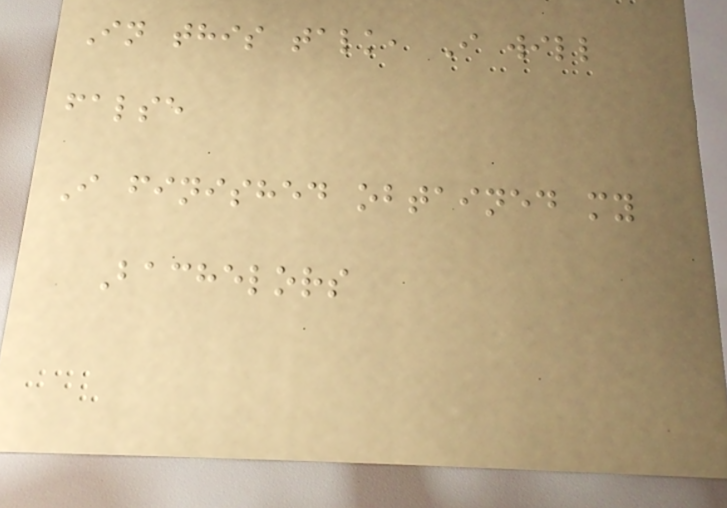In this talk, I will
false
I finished obtained my
Bachelors
